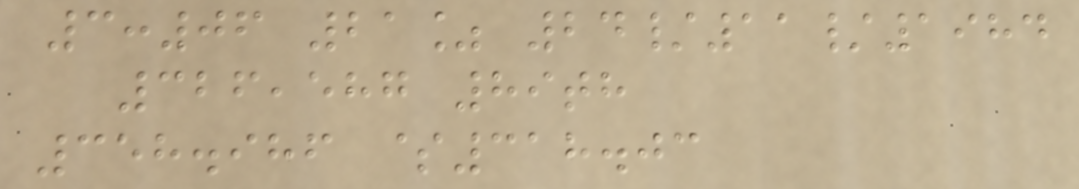3:06 21% 24/11/1984
326,587 89th
358.986 $318.03
